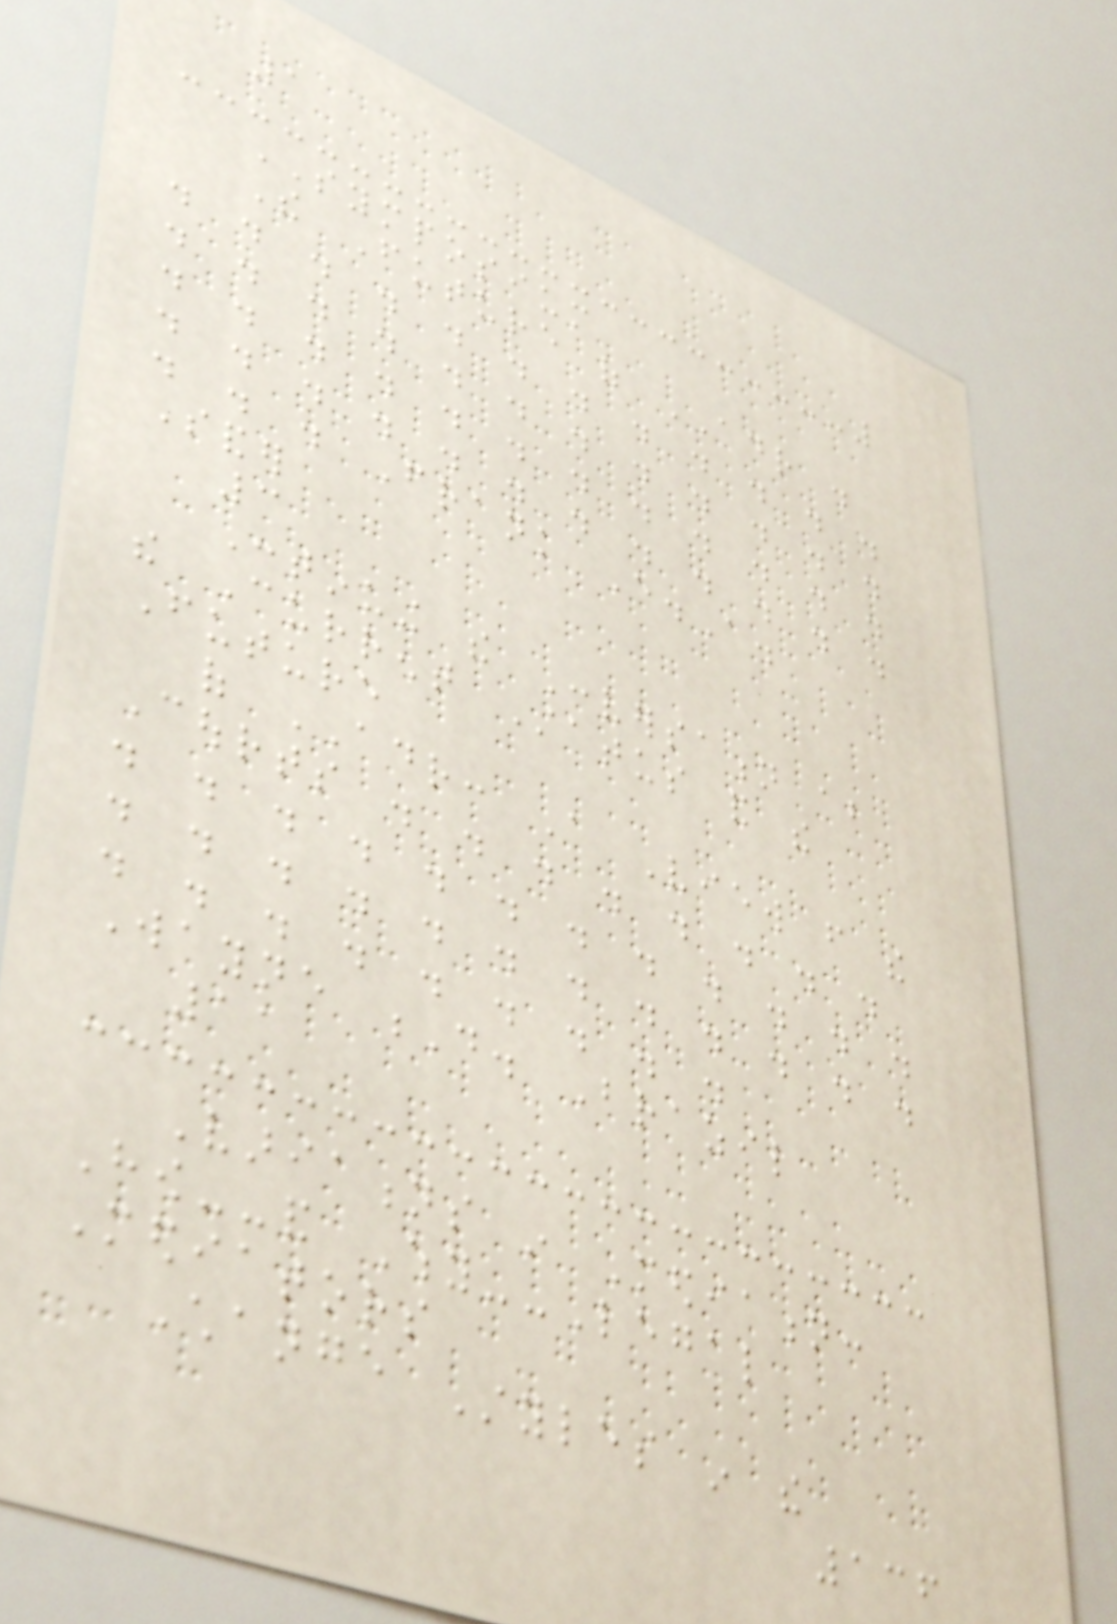1
SYMPOSIUM
The Future of ADR .
. . . . . . . . . . . .
. . . . . . . . . . . .
. . . . . . . . . . . .
. . . . . . . . . . . .
. . . Frank E.A.
Sander
3
Continuing the Conversation about
the Current Status and the
Future
of ADR: A View from the
Courts . . . . . . . .
. . . . . . . . . . . .
. . . . . . . . . . . .
. . . . . . . . .
Wayne D. Brazil
11
Variations in Mediation:
How--and Why--Legal
Mediators
Change Styles in the
136
